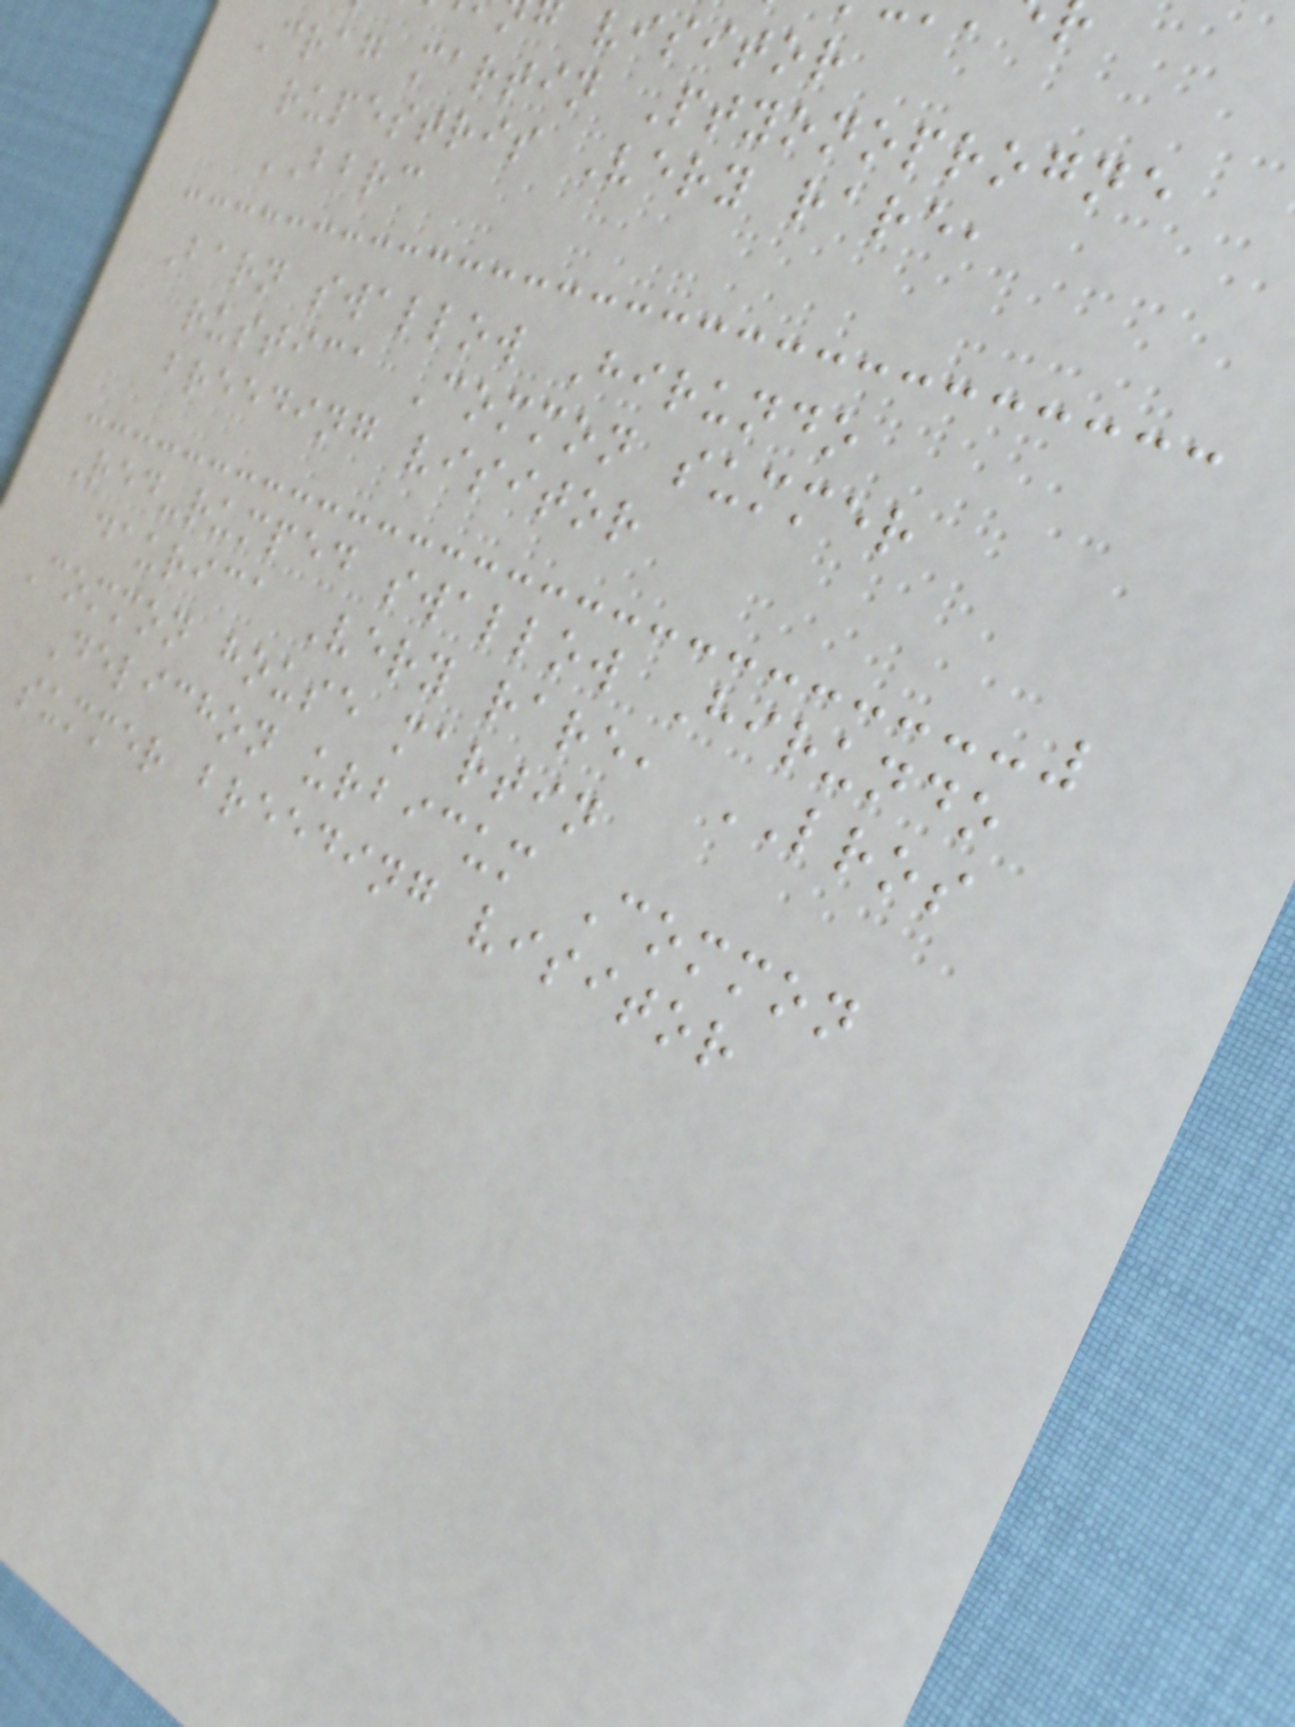visitor
Crag martin Ptyonoprogne
rupestris Very rare,
BBRC
Barn swallow Hirundo
rustica Common summer
breeding visitor
Red-rumped swallow Hirundo
daurica Very rare, LROS
Common house martin
Delichon urbicum Common
summer breeding visitor
